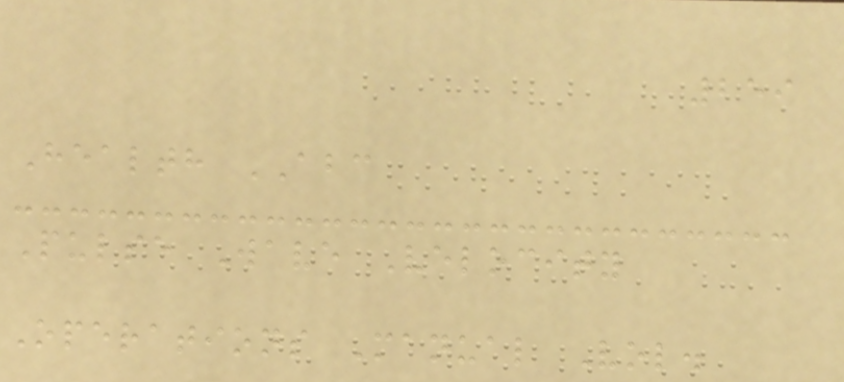259
Health ABC
Pulse Wave Velocity
Operations Manual Vol.
